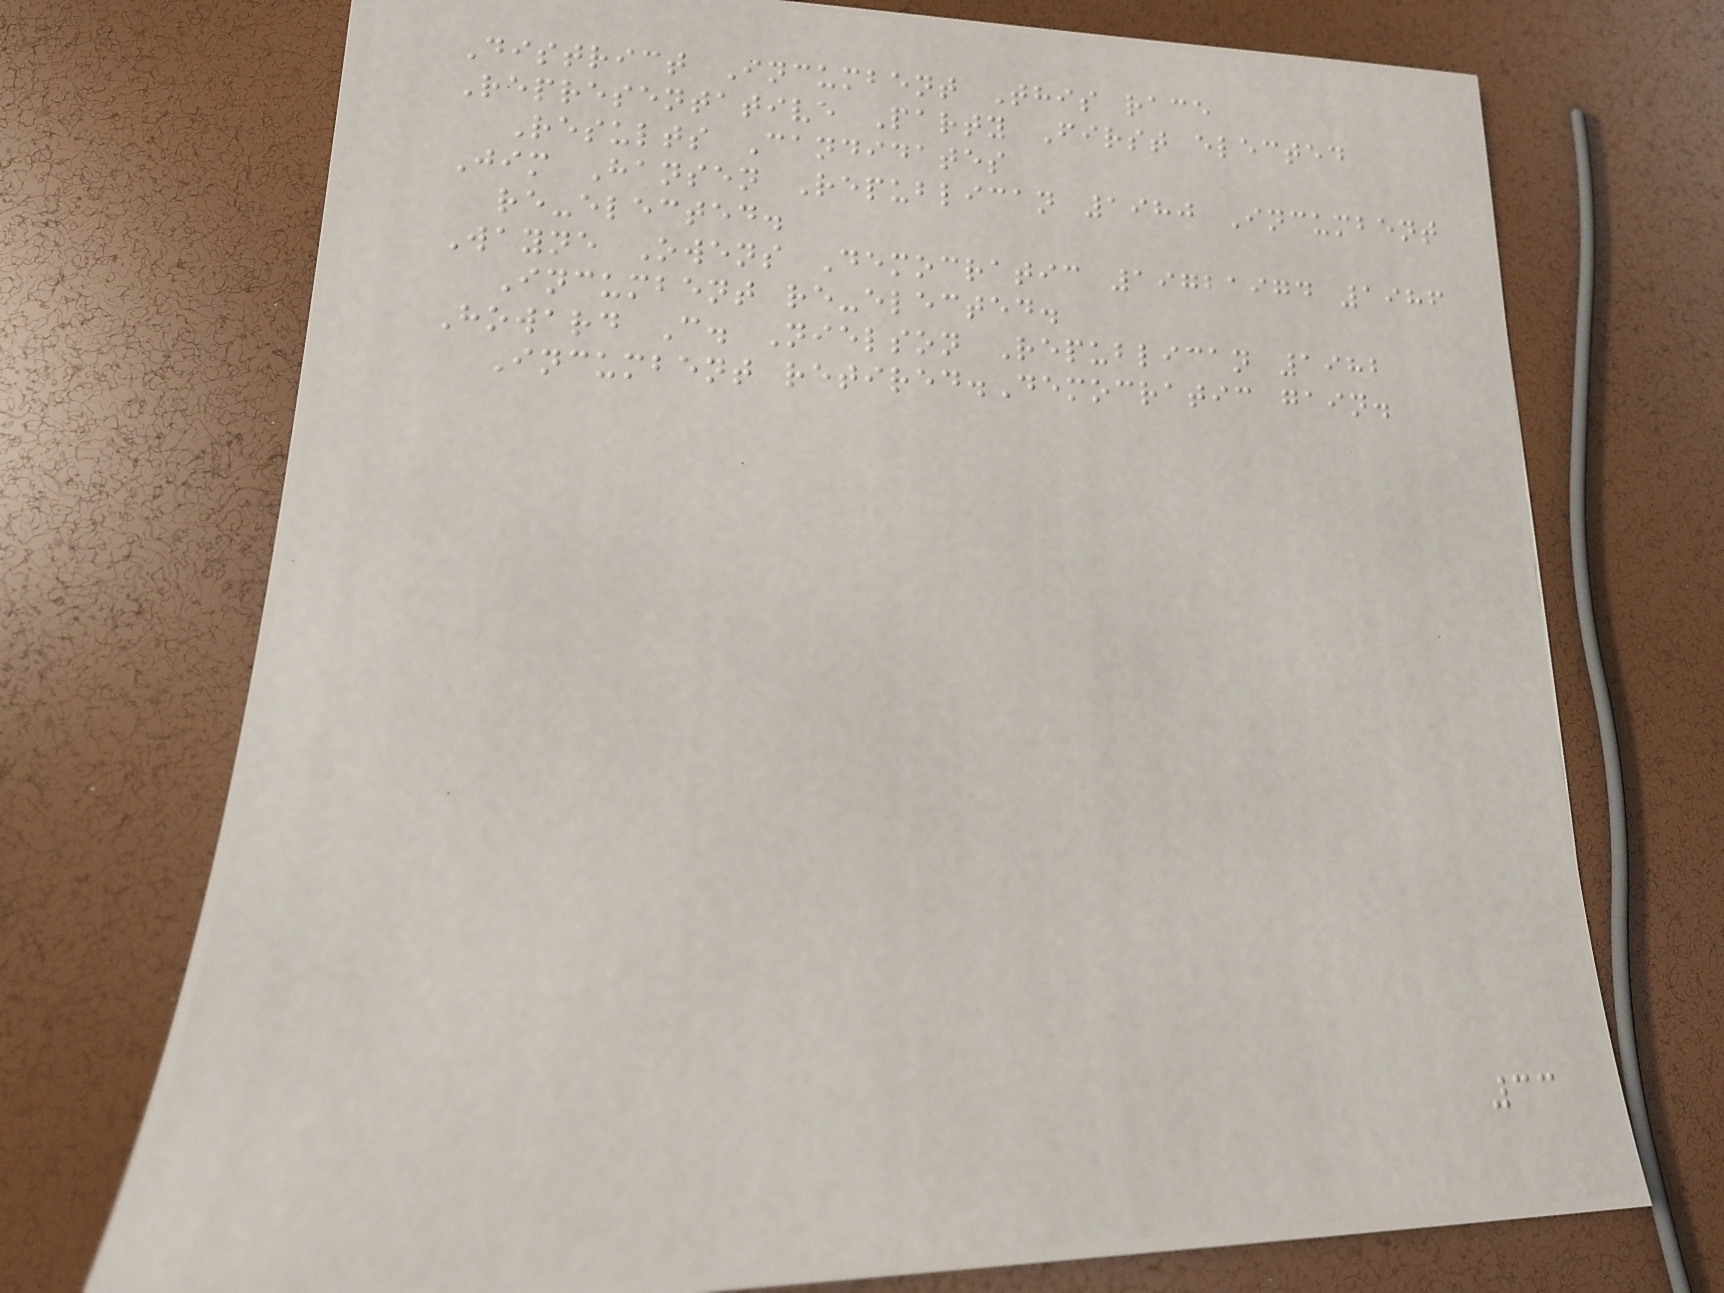District Incumbent This race
Representative Party First elected
Results Candidates
Jim Hansen Republican 1980 Incumbent
re-elected.
Wayne Owens Democratic 19721974 1986
Incumbent re-elected.
Howard C. Nielson Republican 1982
Incumbent retired.Democratic gain.
33
